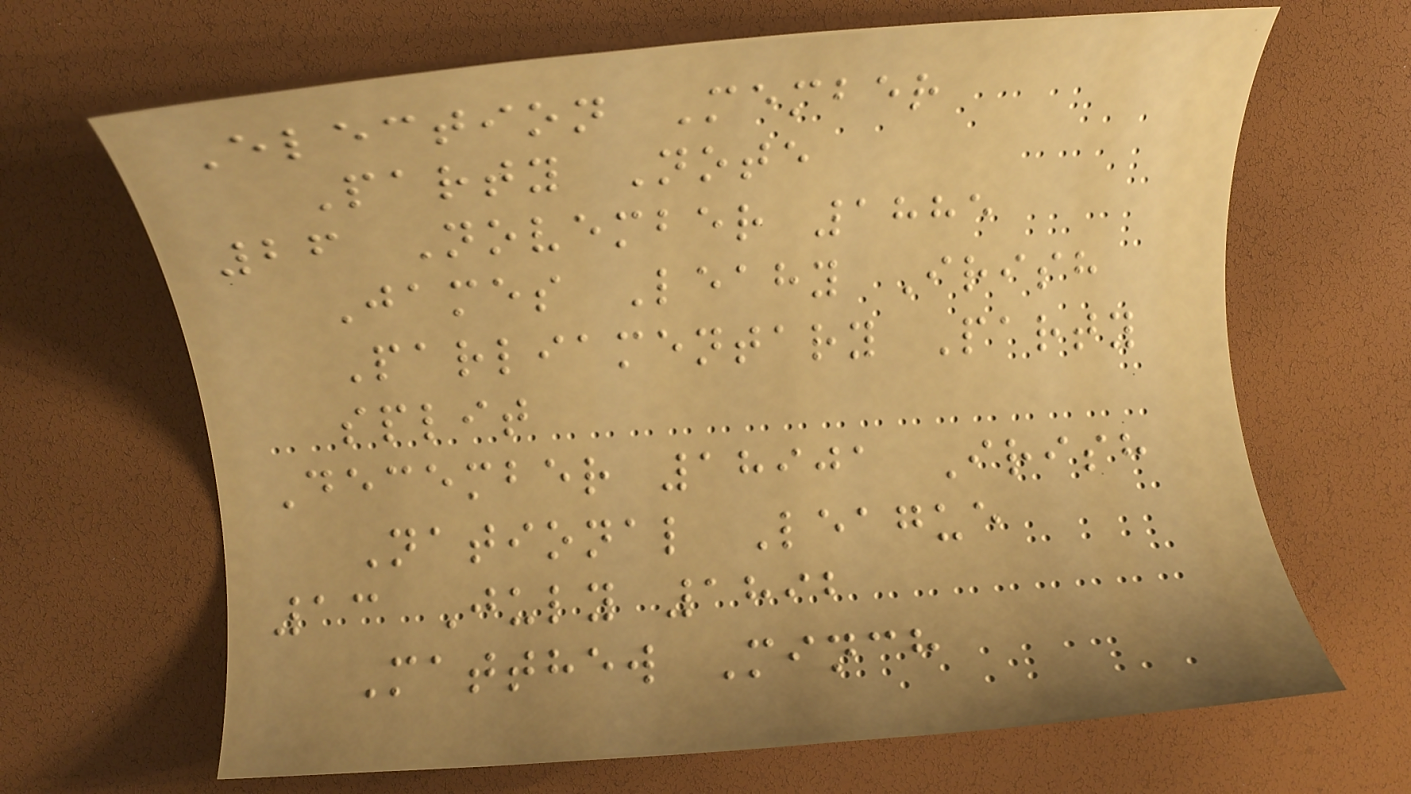Election Member
Party Note
26 November 1885
James Leahy Irish
Parliamentary Party
split
December 18901 Irish
National League
13 July 1892
Matthew Minch
